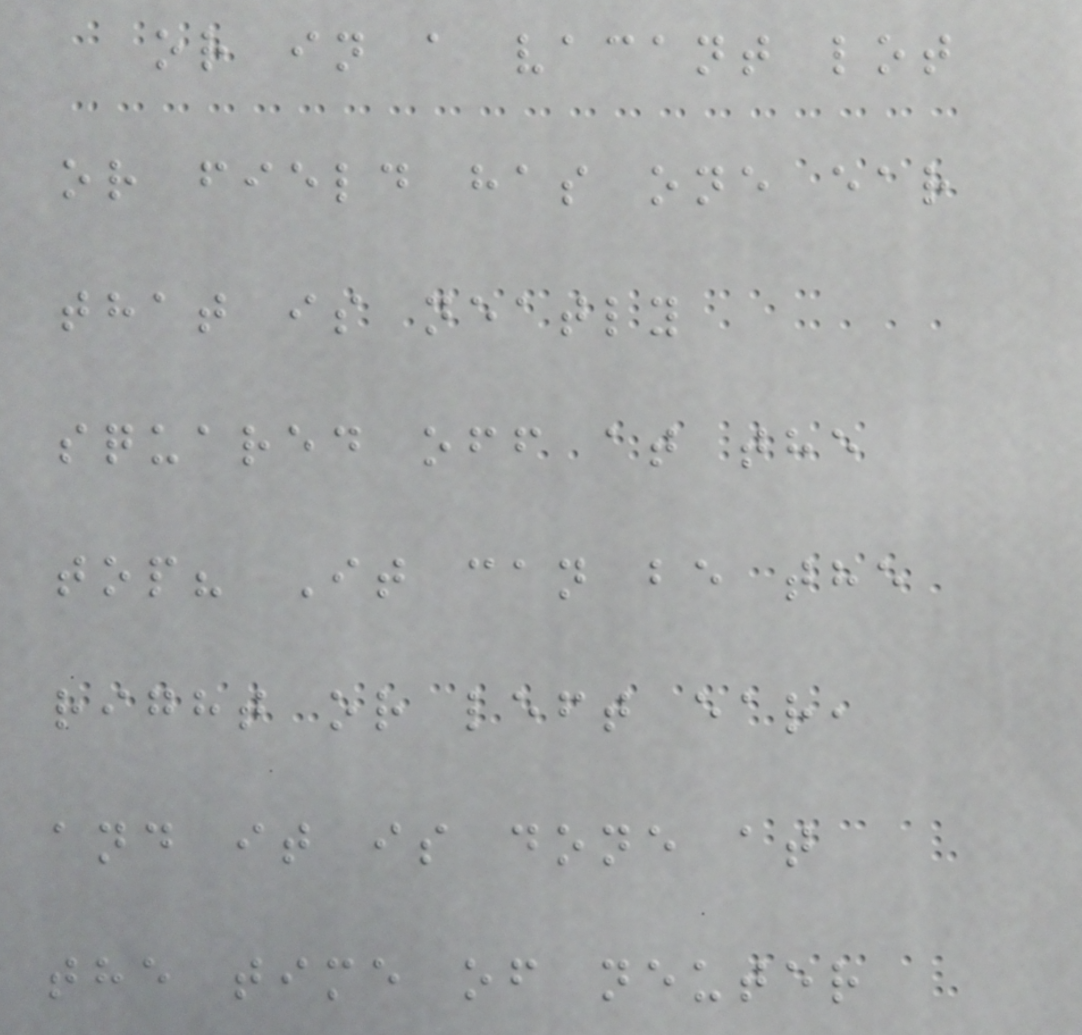or in a vacant lot
or field has one ear
that is neatly
squared off at the
top? It can be the
right or left ear,
and it is done at
the time of neuter
